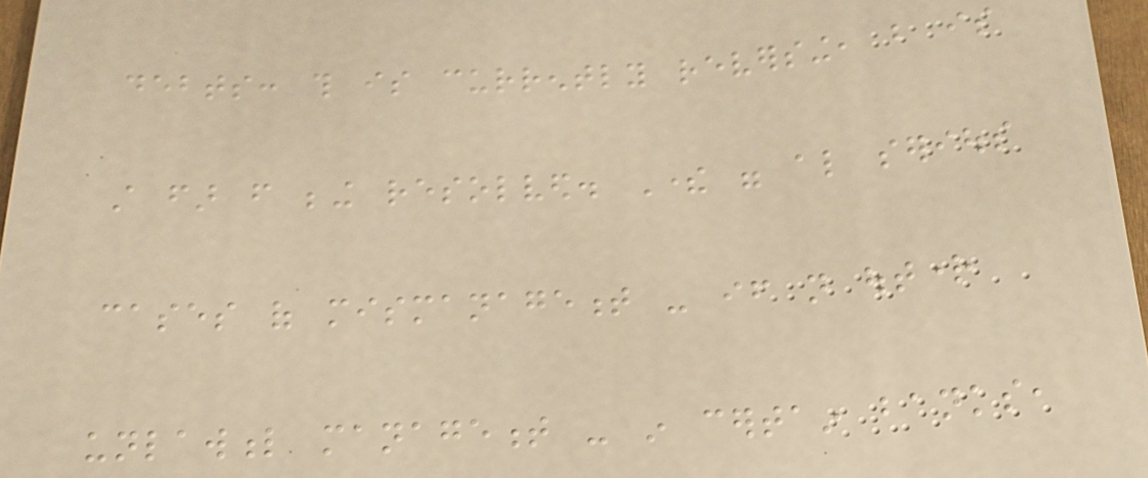debts: this is currently reversing, but is
still far from being resolved. There were also serious
cases of mismanagement - if not outright
unlawful management - in certain banks,
